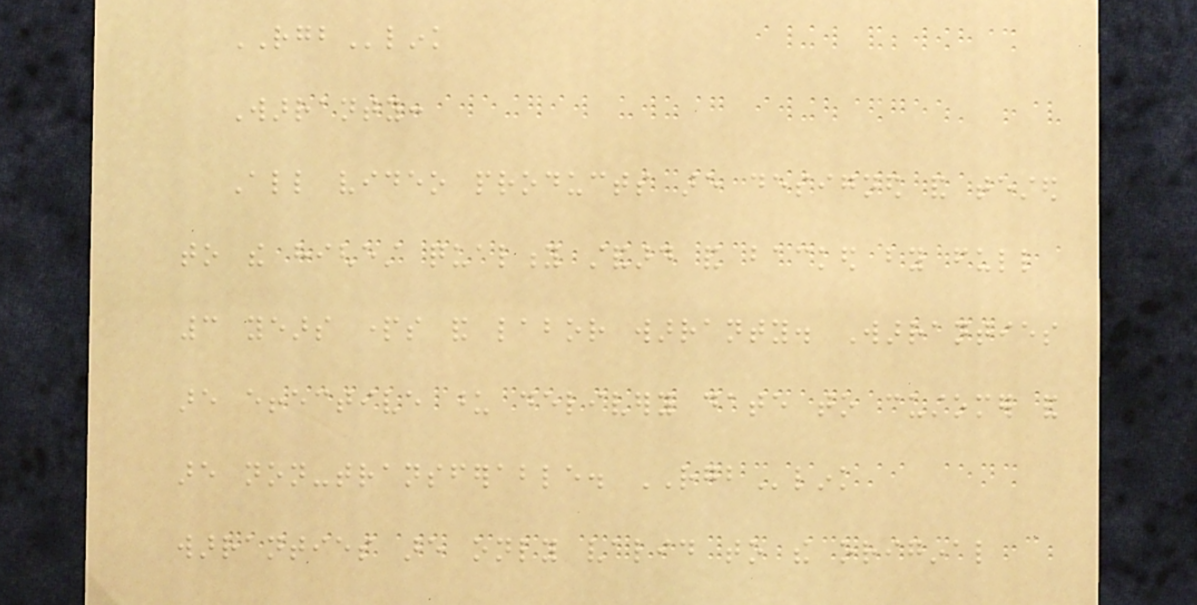RGBlink
Warranty:
All video products are designed and tested
to the highest quality standard and backed by full
3 years parts and labor warranty. Warranties
are effective upon delivery date to customer and
are non-transferable. RGBlink
warranties are only valid to the original
